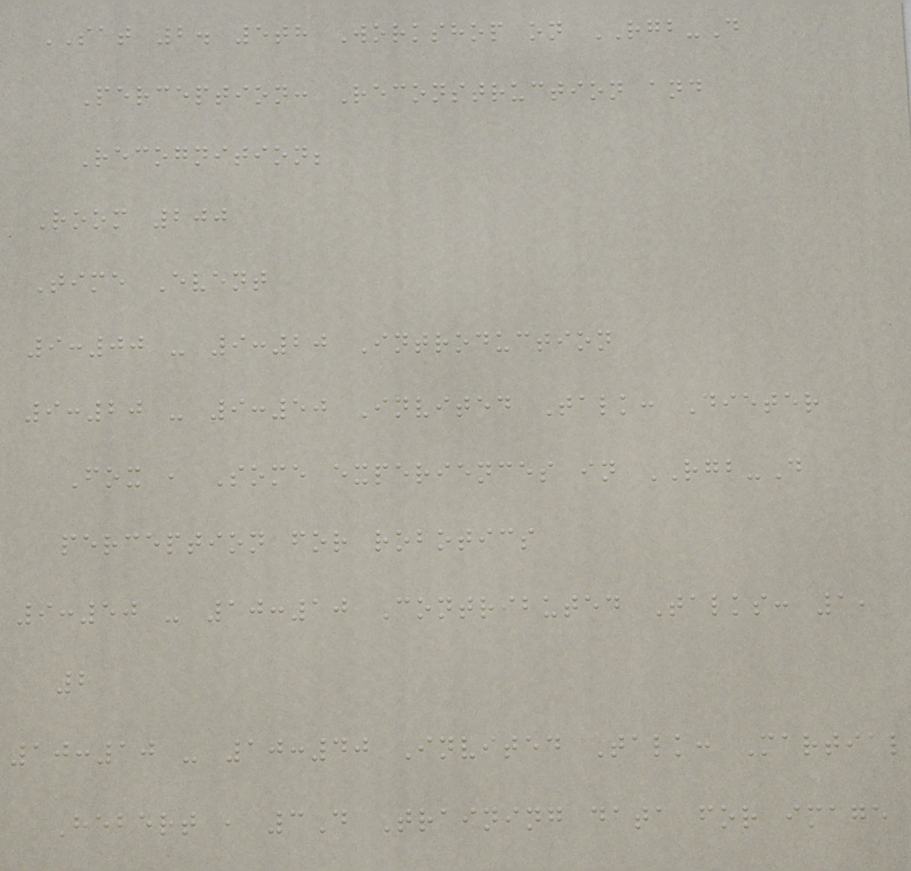SAT 2. 5th Workshop on RGB-D
Perception: Reconstruction and
Recognition;
Room 200
Time Event
9:00 - 9:20 Introduction
9:20 - 9:50 Invited Talk: Dieter
Fox , Some experiences in RGB-D
perception for robotics
9:50 - 10:10 Contributed Talks: 1,
2
10:10 - 10:40 Invited Talk: Martial
Hebert , 3D Training data for image
